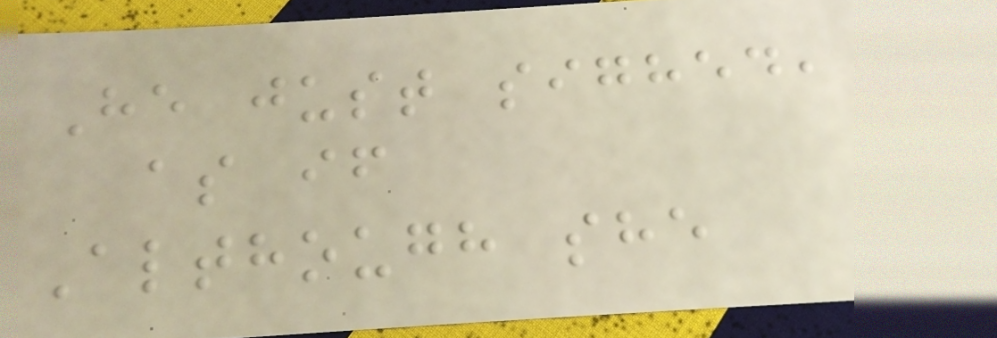He just sighed,
as if
Although she
